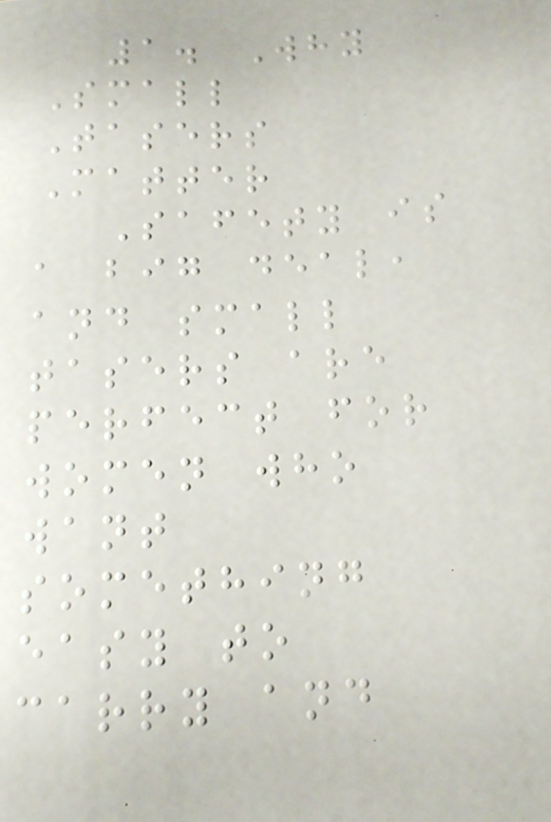1. Why
Small
Tasers
Matter
Safety is
a big deal,
and small
tasers are
perfect for
women who
want
something
easy to
carry and
